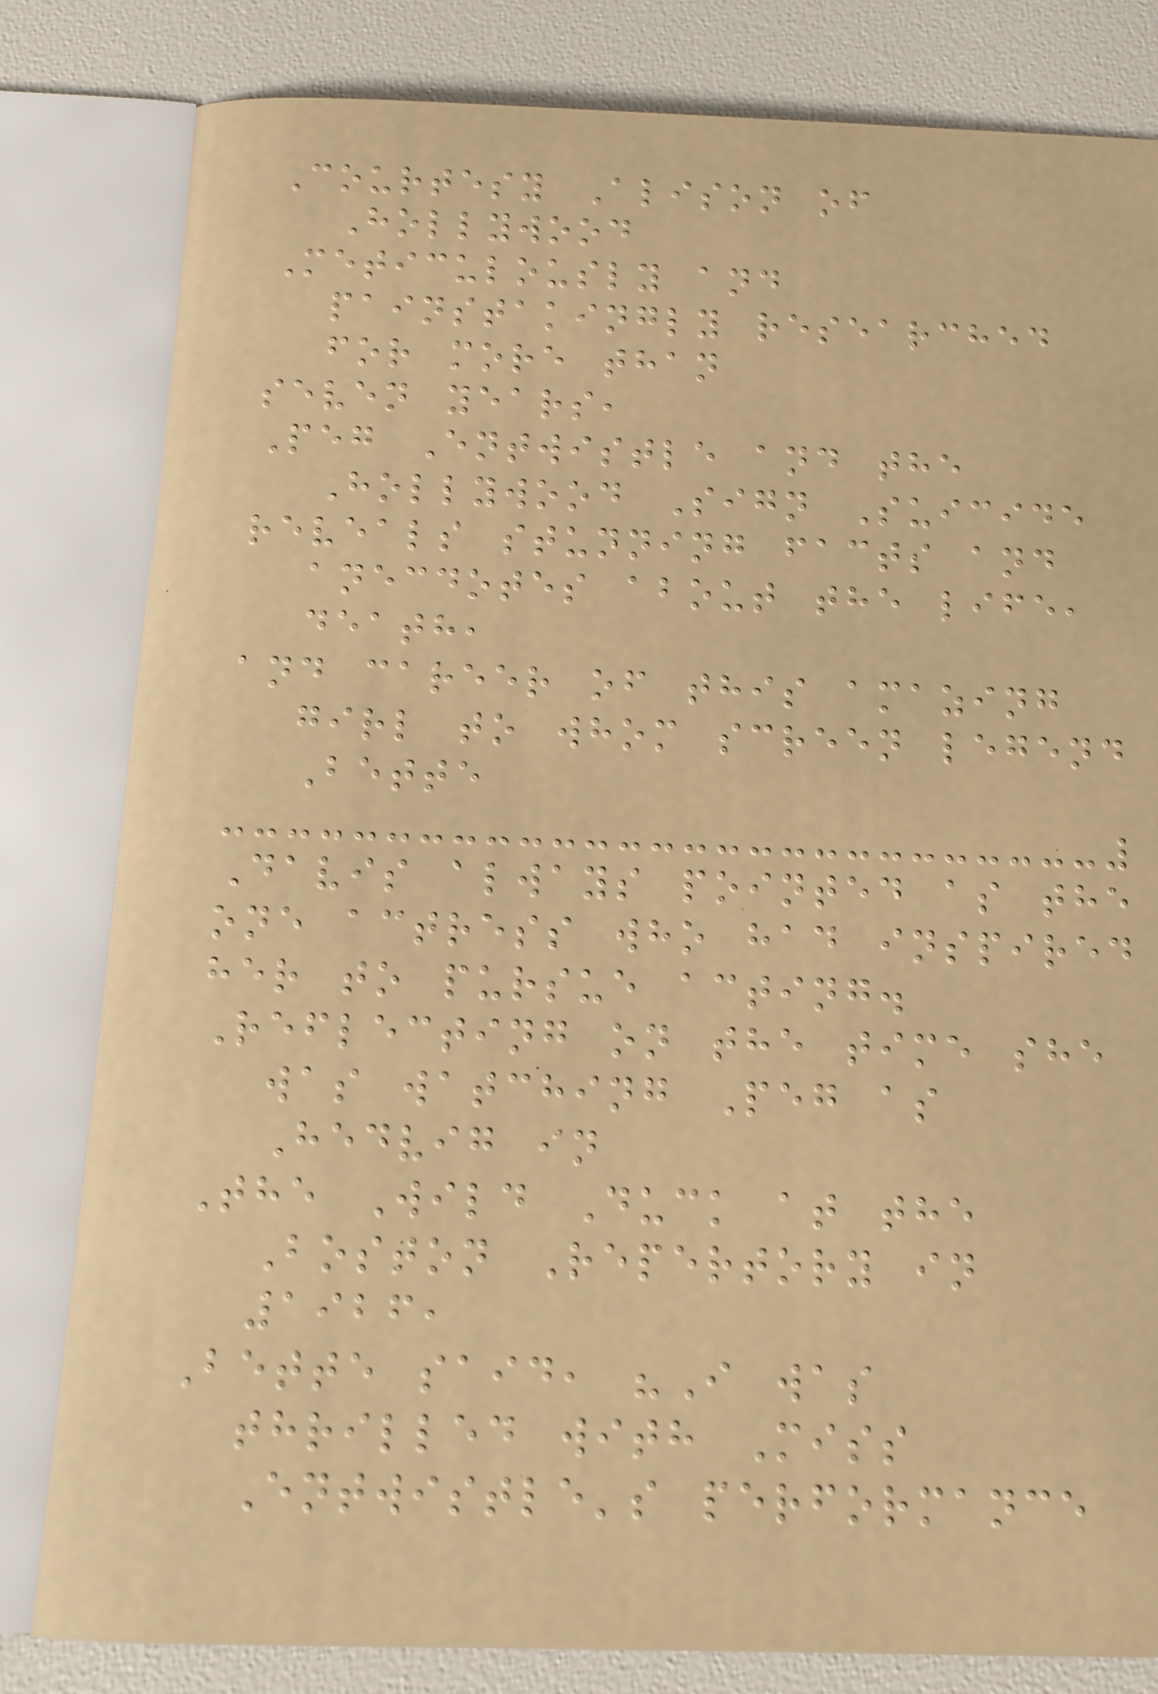Courtesy Alison of
Hollywood
Meticulously and
painstakingly researched
for more than
seven years,
Peg Entwistle and the
Hollywood Sign Suicide
reveals stunning facts and
anecdotes about the life,
death,
and career of this amazing
girl to whom screen legend
Bette
Davis always pointed as the
one actress who had inspired
her to pursue acting.
Reflecting on the time she
was watching Peg as
Hedvig in
The Wild Duck at the
Boston Repertory in
1926,
Bette said, "I was
thrilled with Miss
Entwistle's performance
